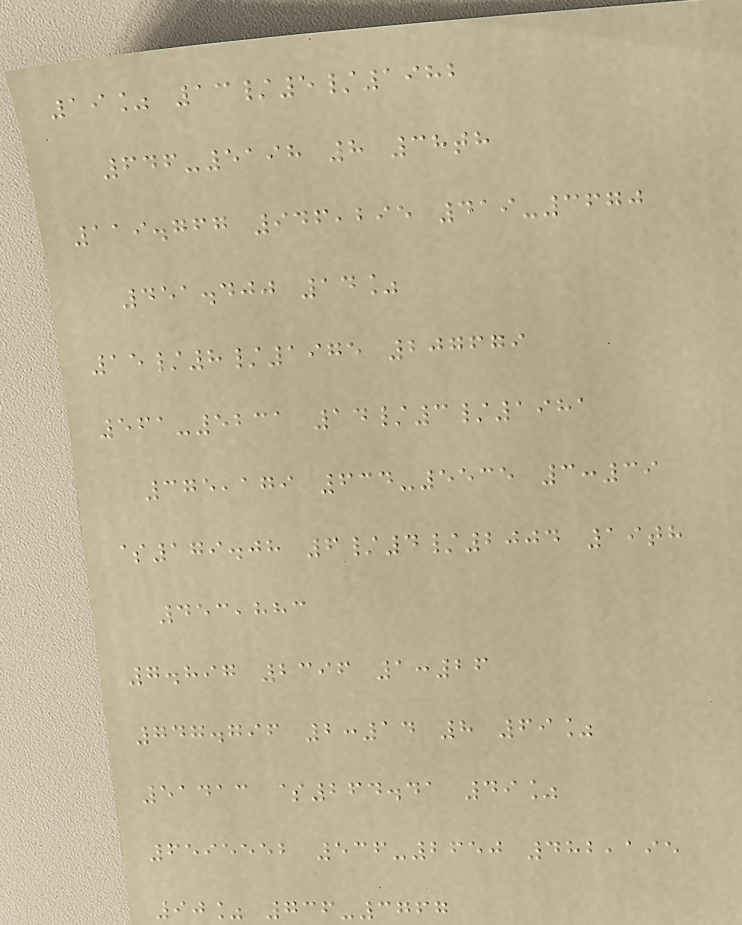19% 13/5/1982
646-5198 8 38th
119.767 946,295 419-3670
451.400 14%
15/8/1975 207679
561-5231 14/3/1981
375,179 634-5535 3:39
$179.08 6/4/2004 19th
453,883
7.897 2396 1:26
747.796 2:14 8 69%
51413 $264.41 49%
6595552 536-2650 482,195
90% 736-3767
